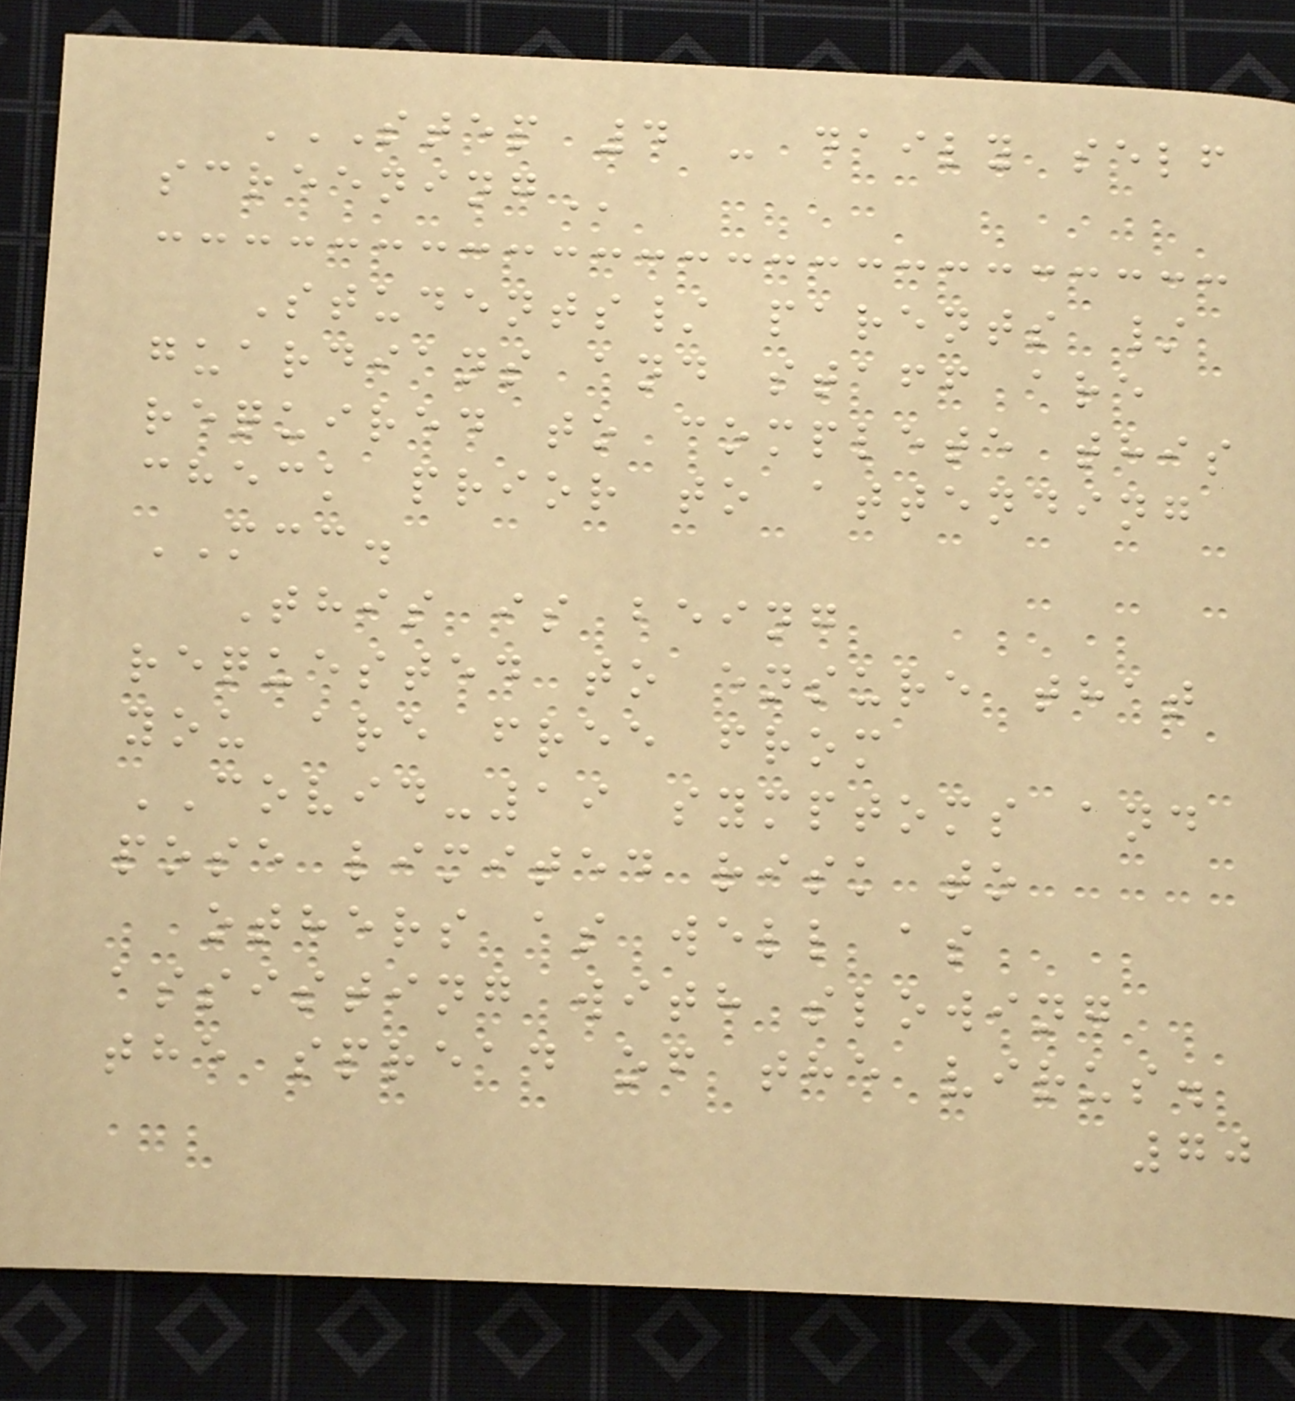STEP 4 - DAILY SELF
SCREENING
Students/ parents /
guardians and staff are
required to complete this
check prior to attending
MCC.
This is being
requested to ensure that
you are free from
COVID-19 symptoms and
pose limited risk to
others as well as
assisting with slowing
the spread of the virus.
70
